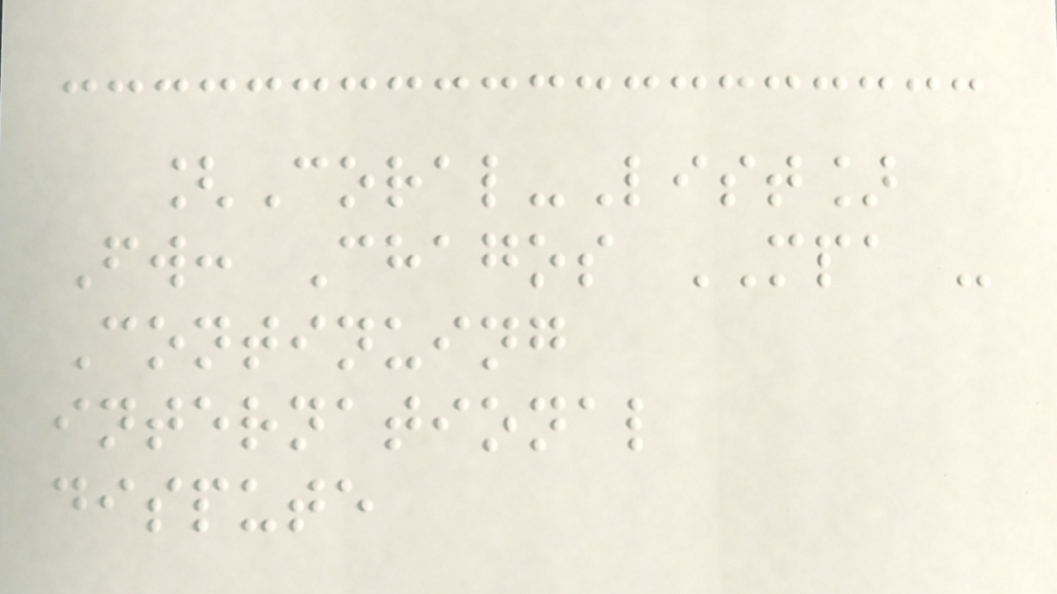[Coral-List]
Fw: Chagos MPA -
Continuing
international
dispute
